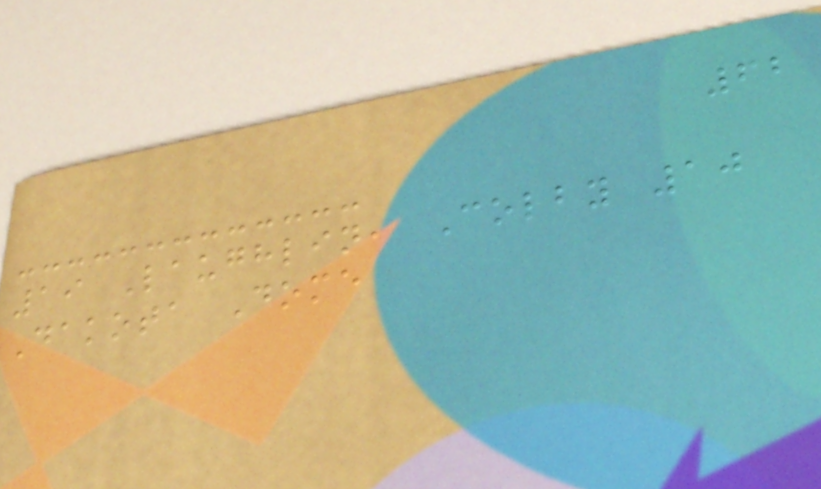62
19 Laughlin, Colby 10
Dakota Dome
